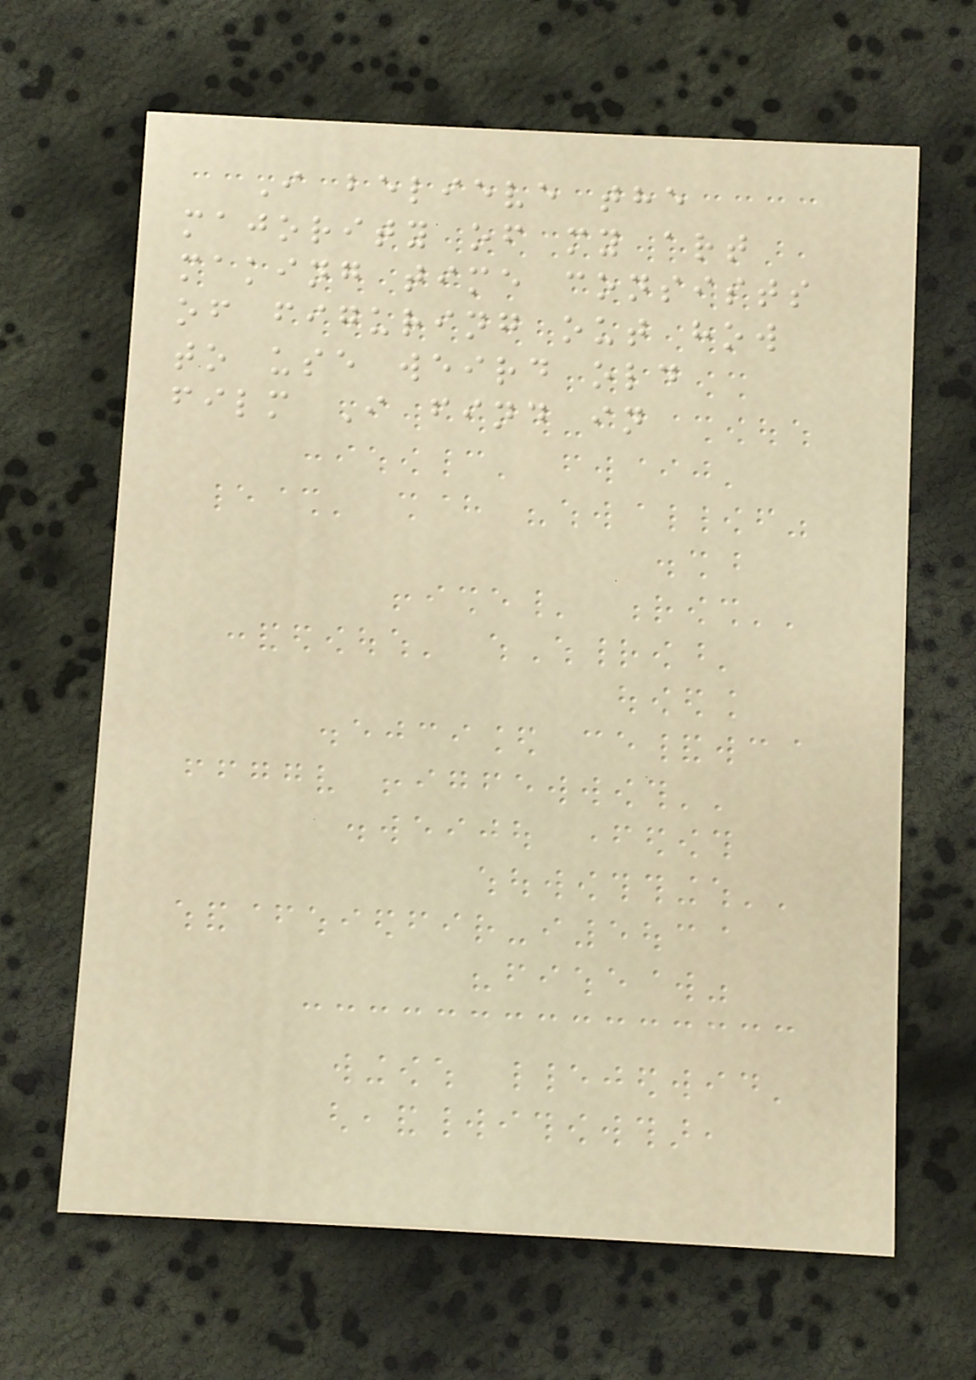I believe the
majority of my art
making time consists
of figuring out how
to use weird old
film I find in
